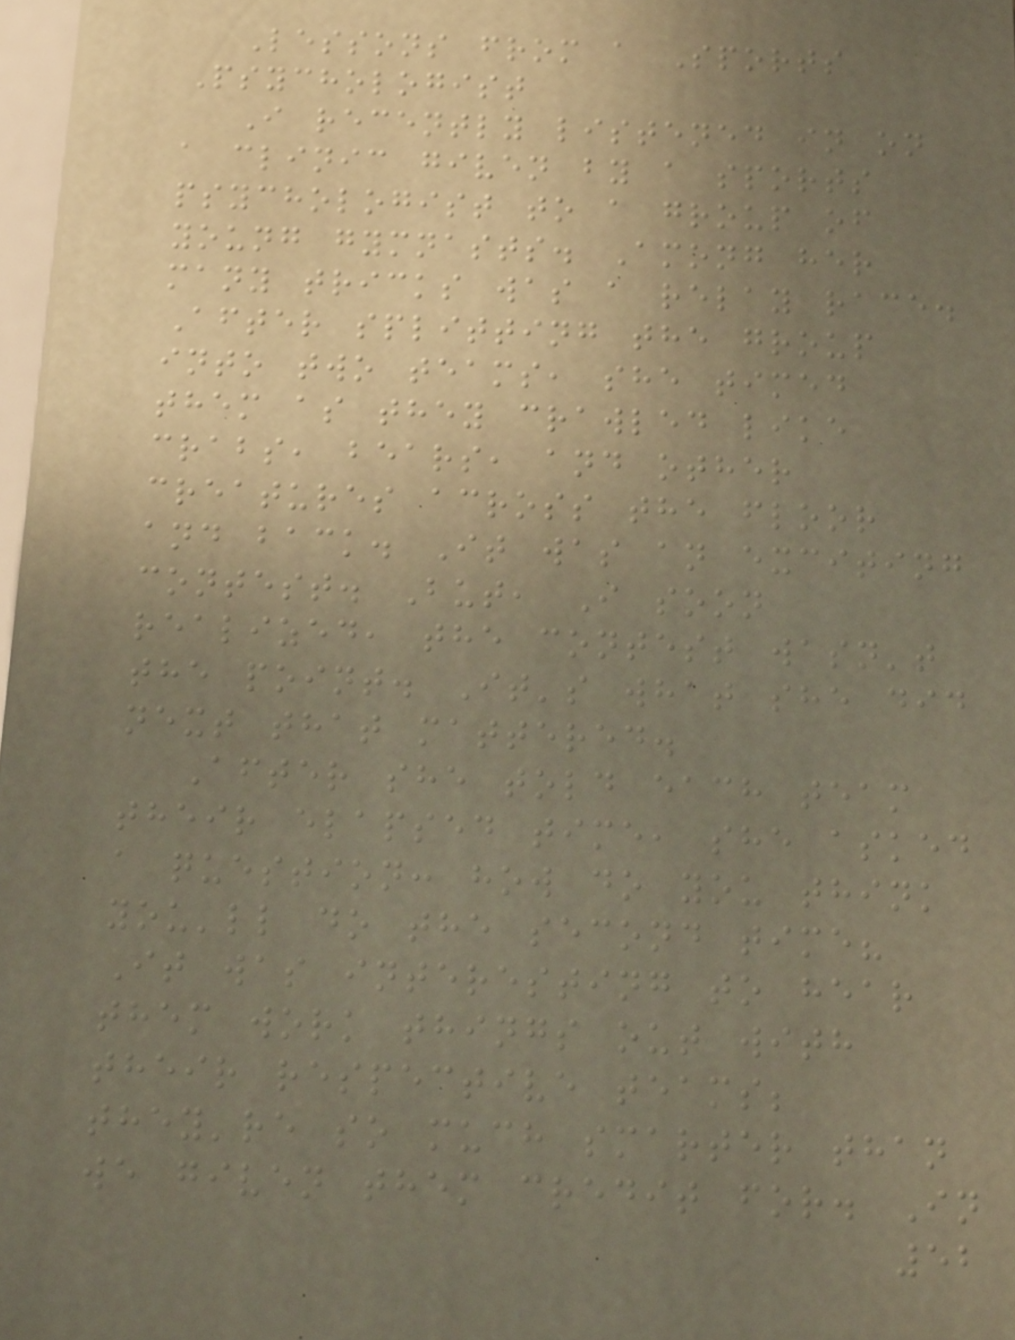Lessons from a Sports
Psychologist
I recently listened in on
a clinic given by a sports
psychologist to a group of
young gymnasts. Among her
many tricks was a relay race.
After splitting the group
into two teams, she timed
them as they crawled like
crabs, bears, and other
creatures across the floor
and back. It was an exciting
contest. But, I soon
realized, the contest wasn't
the point. It's what she did
next that mattered.
After she told each team
their elapsed time, she asked
a question: how do you think
you'll do the second time?
It was interesting to hear
them work things out with
their respective teams;
they're so much smarter than
we given them credit for. In
52
